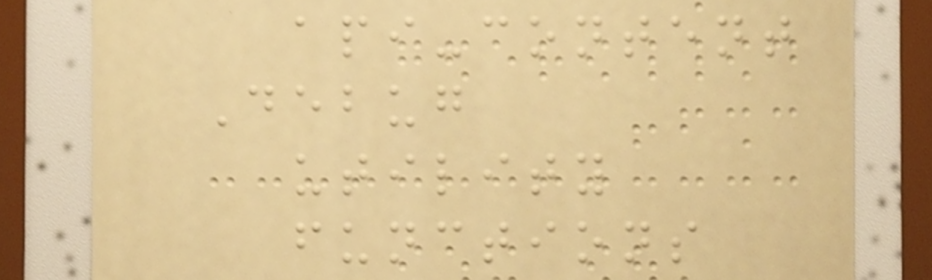api-content
Debug
utility
functions
